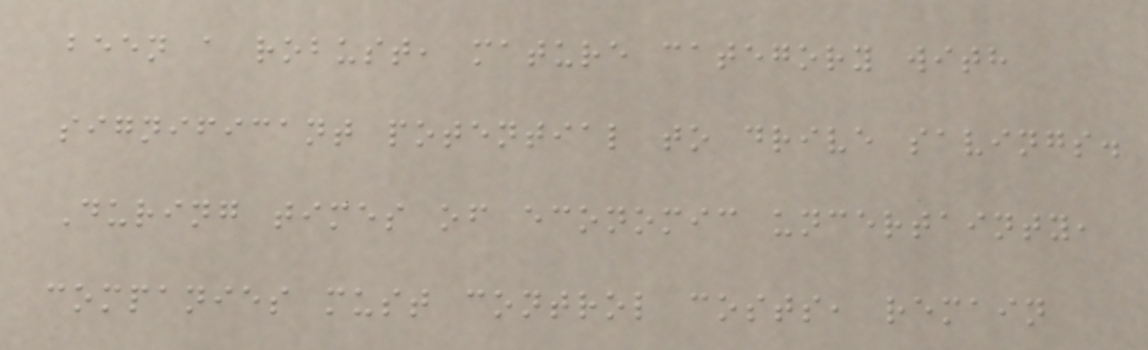been a robust, mature category with
significant potential to drive savings.
During times of economic uncertainty,
companies must control costs, remain
